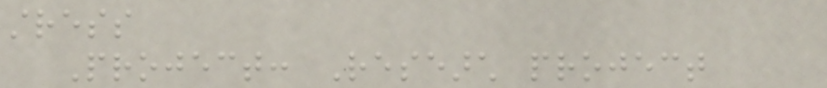stress
Project: Research project
